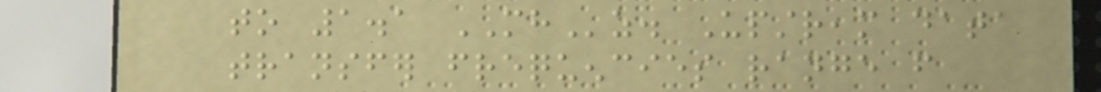to 1.1 MHz. Upstream data
transfer frequencies range from
